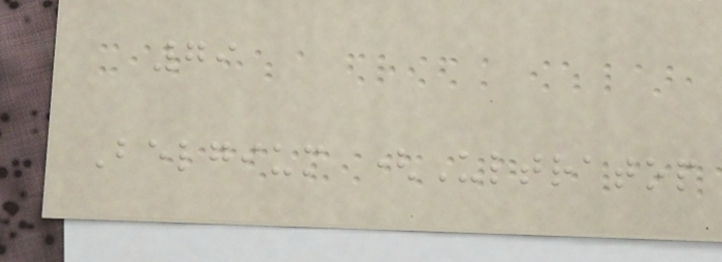79
Belgium (Ultratop
